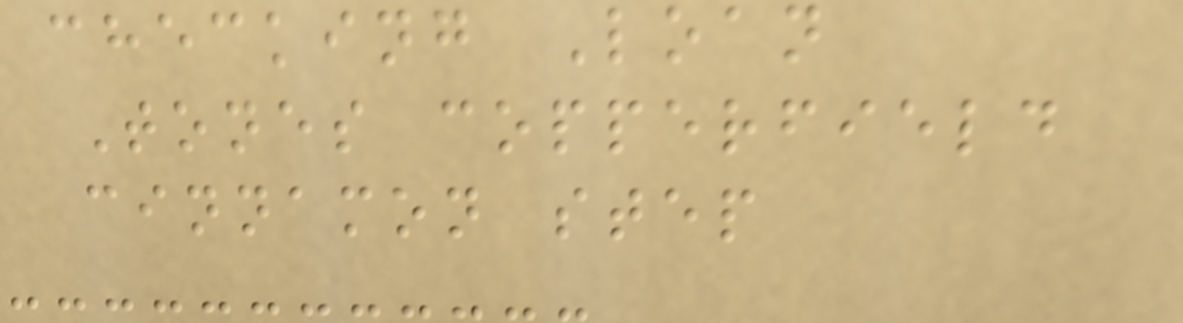checking Loan
Tones copperfield
cinnamon step
